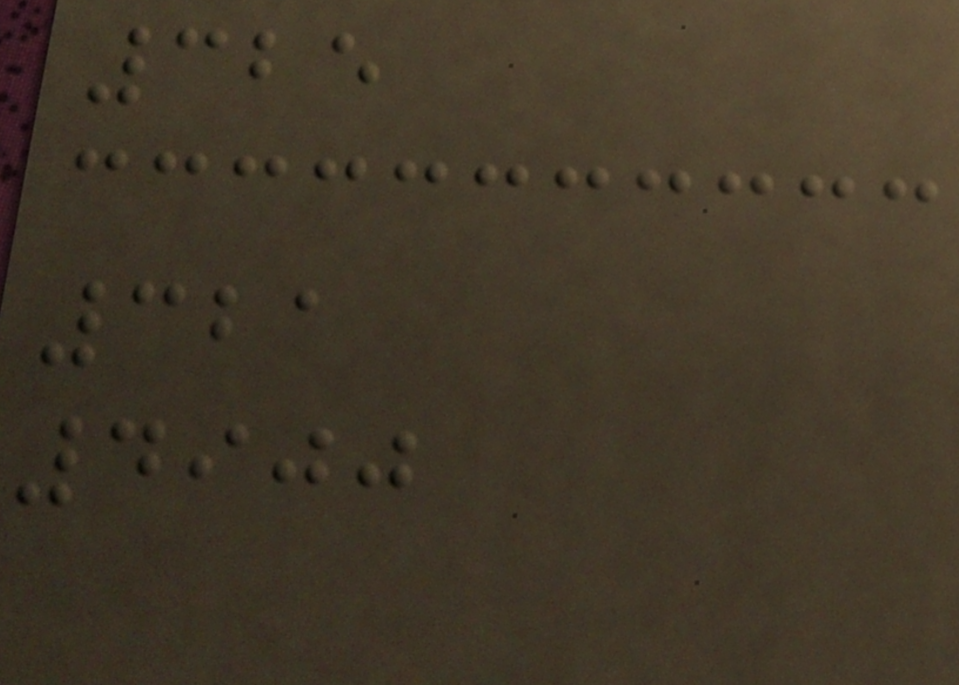325
321
4900
